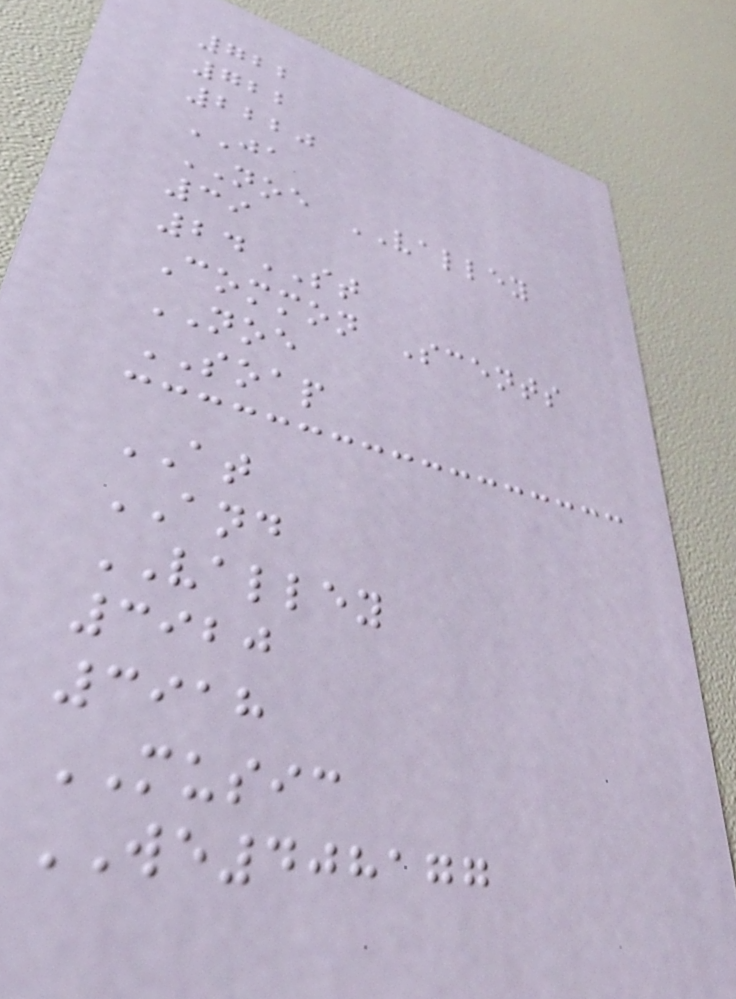722
722
2220
JA
NOE VALLEY
39
24ST
Common Scents
NOE
SOAP
AT
AND
VALLEY
3920
3918
MUSIC
WE408177
